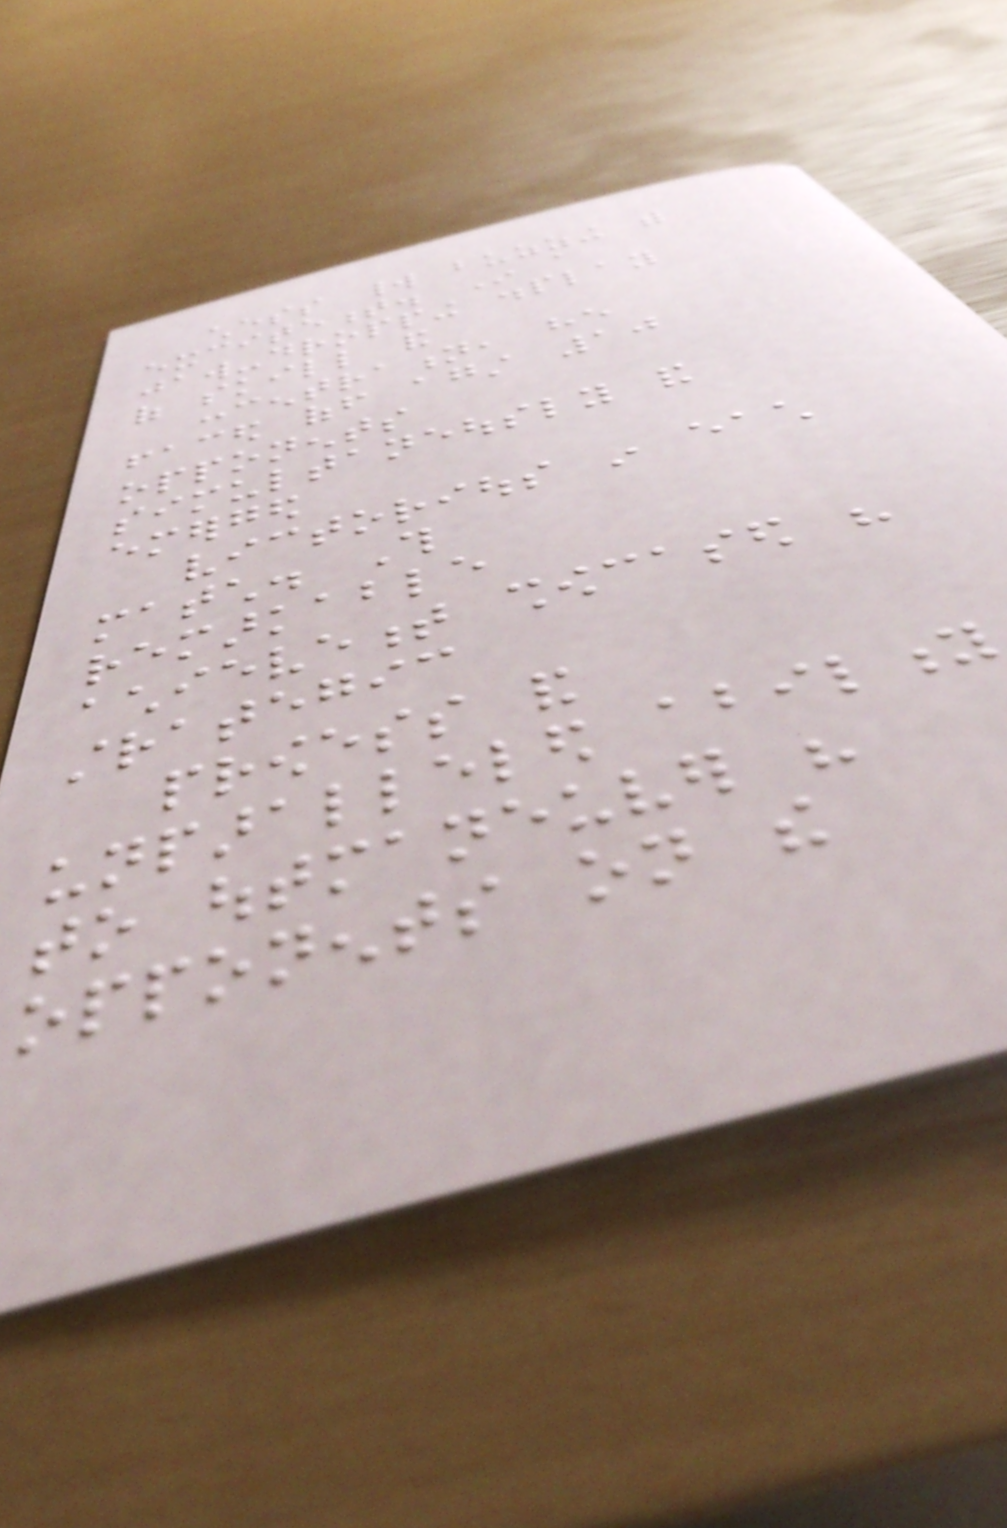chess world buzzing with
excitement. In a
jaw-dropping display
of skill and
concentration, he
faced off against 10
opponents
simultaneously and
emerged
victorious in each
match. This
remarkable
achievement showcased his
strategic
prowess and
unparalleled ability
to outmaneuver his
opponents on the
